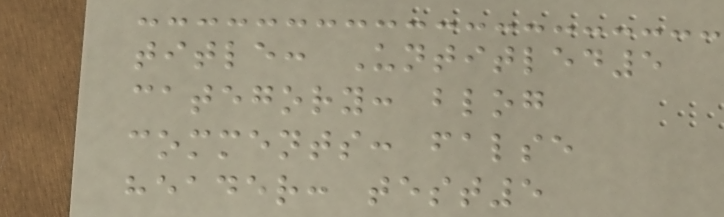title: Untitled5
category: blog
comments: false
header: test5
